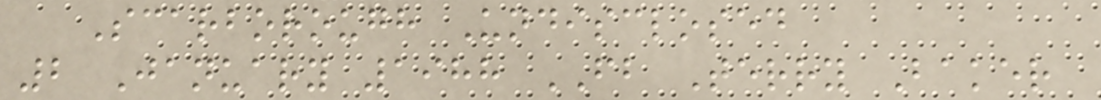Scarborough Undisclosed
2 January 1988 FB Terry Baker
